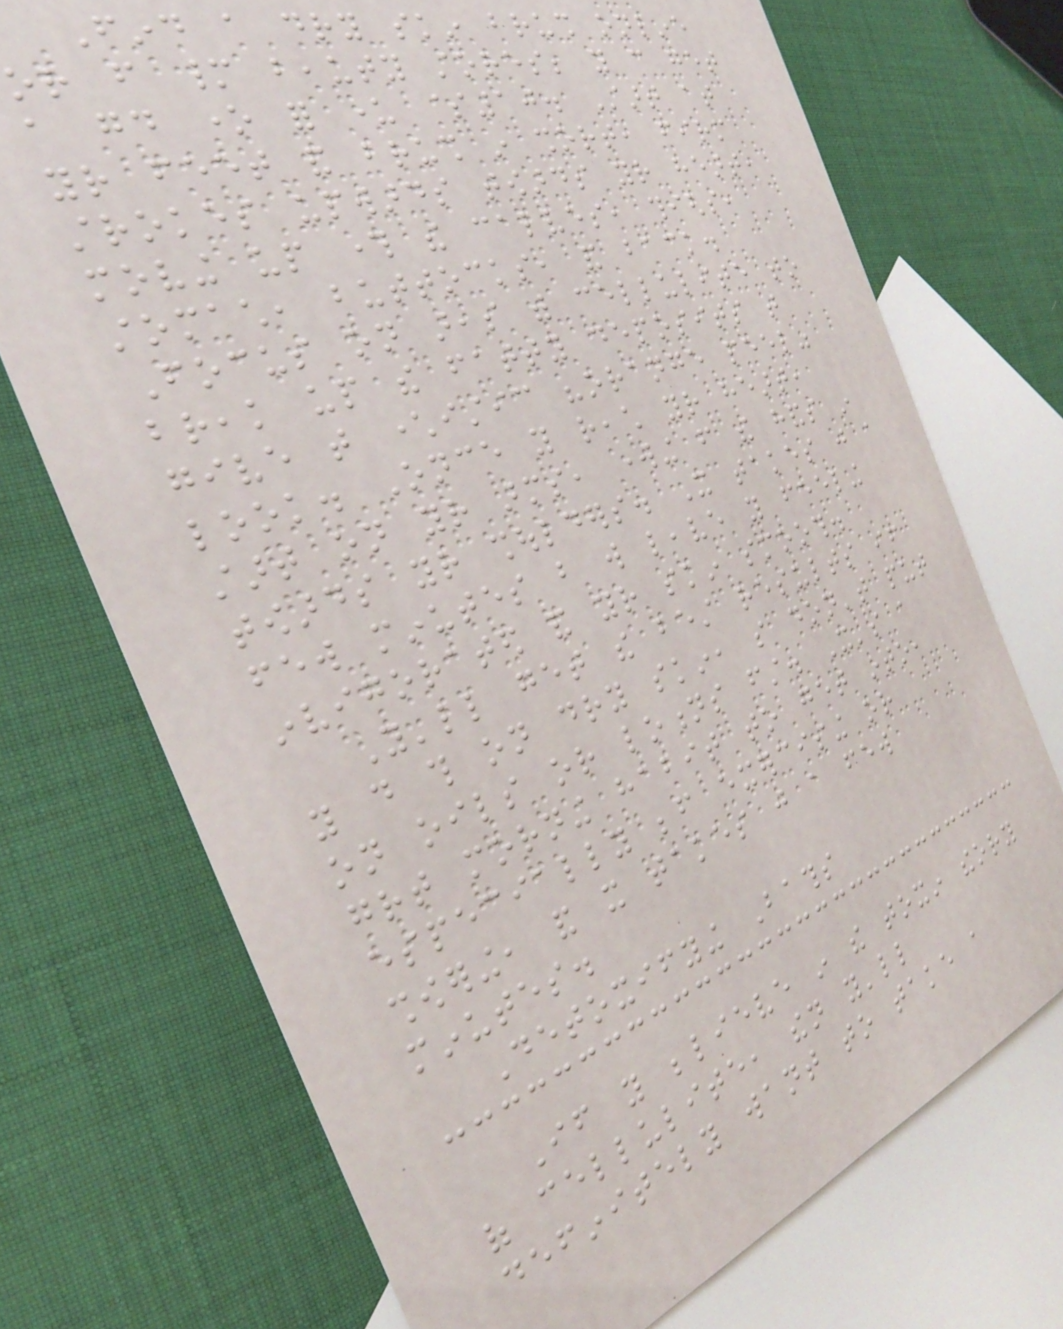Find a dry skin brush online
or from many beauty stores; you can get
a good one for under $10. Start at
your feet and brush in short, firm
strokes upwards towards your heart,
moving up through the calves, thighs,
stomach, buttocks, and back.
Focus on areas with cellulite to
break up the fatty deposits that
give that characteristic "orange peel"
look. Once you reach your heart,
start on your arms, working from the hands in
towards your shoulders. It takes just a
few minutes but will leave you feeling
invigorated and your skin smooth.
You'll get the best results if
you do this on dry skin, so don't put
on oils or lotions first. It's a
great morning habit to get into,
especially before exercising or
showering, and it takes just a few
minutes.
Detoxifying Baths
If you believe in the toxin theory
of cellulite, then you'll
definitely want to take a
